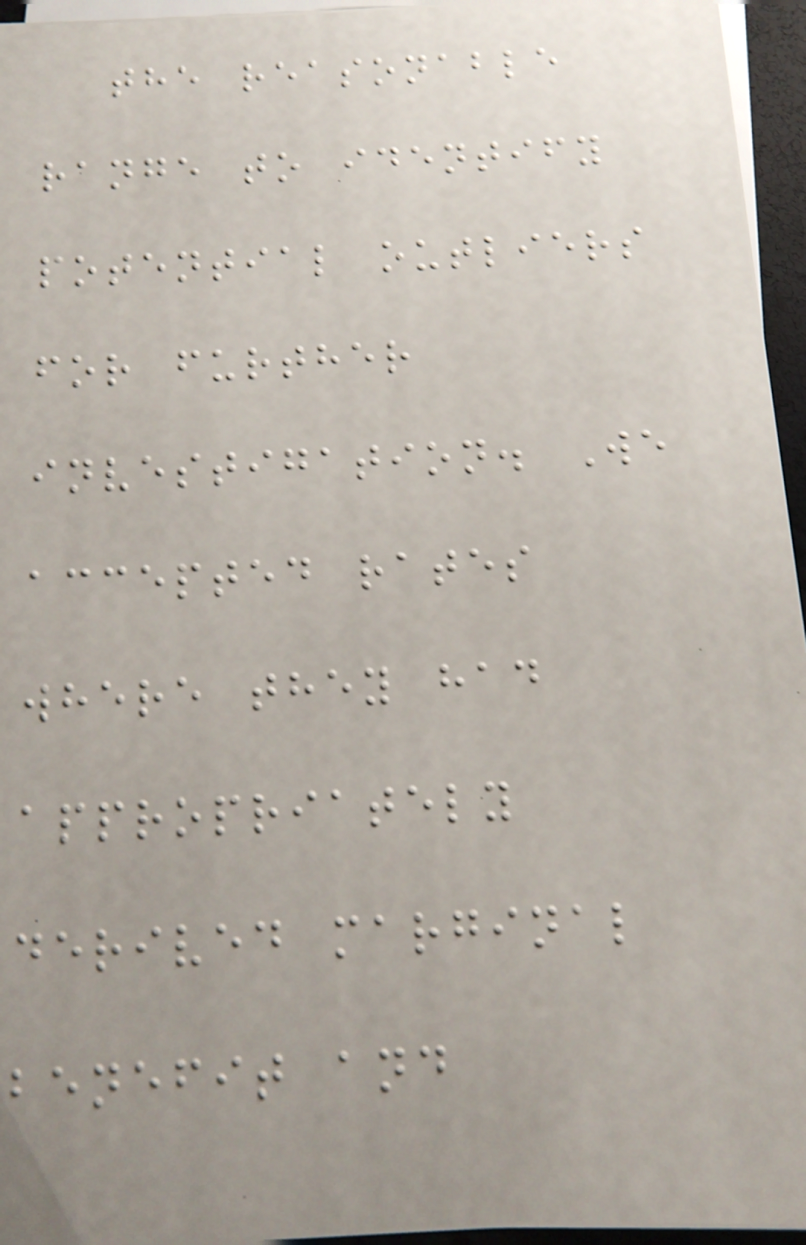the reasonable
range to identify
potential outliers
for further
investigation. We
accepted rates
where they had
appropriately
derived marginal
benefit and
